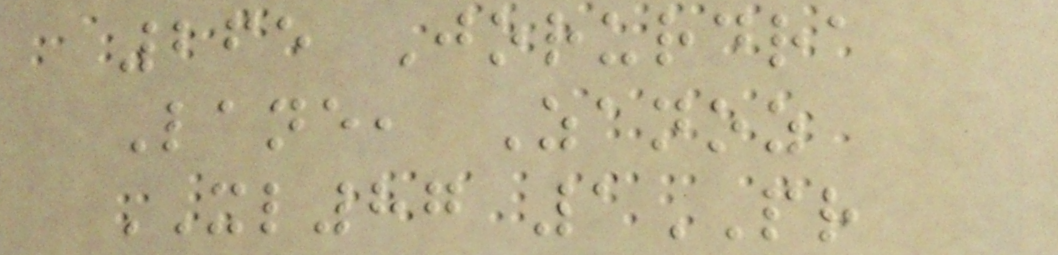265 Jorurdra
Lane, Zanoz
XL87 1PR
